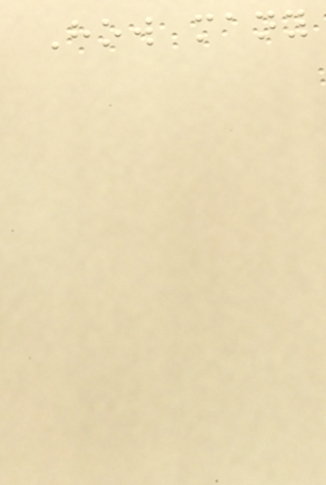How many
